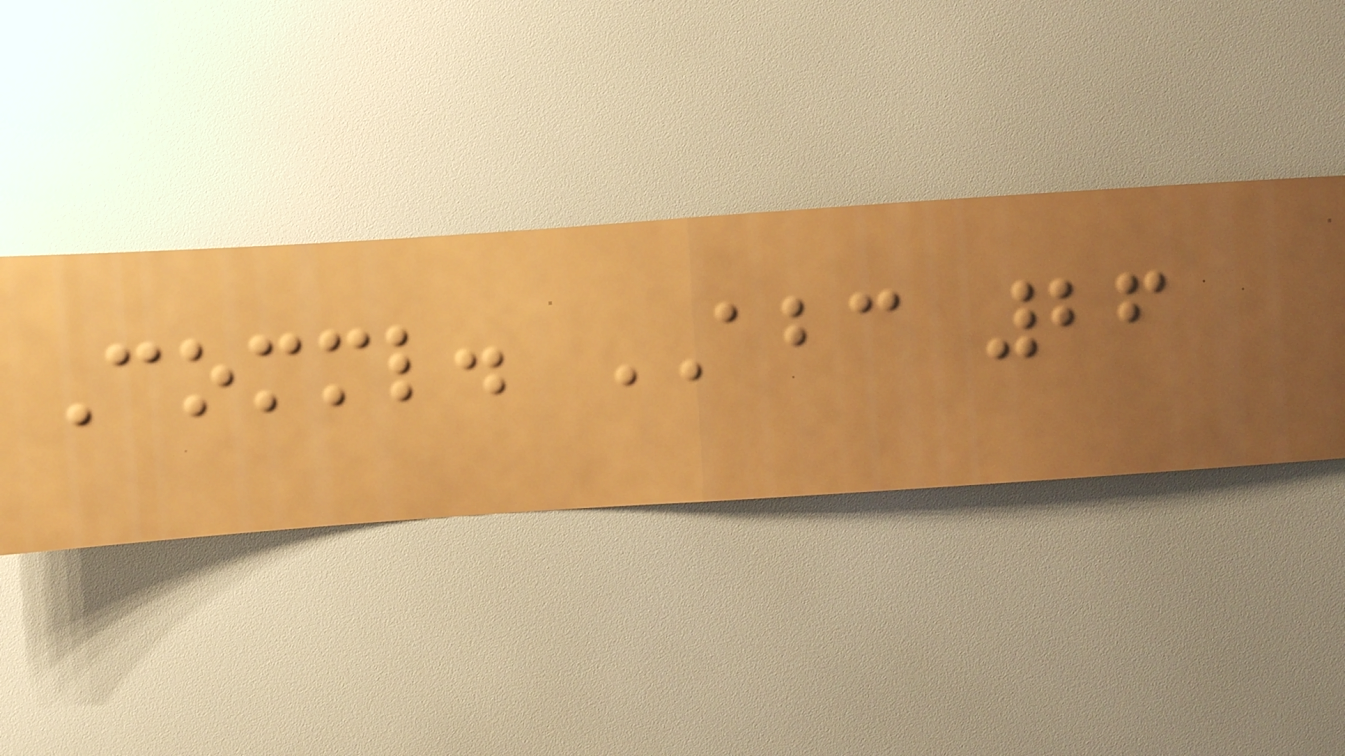Comml. ABC 26
